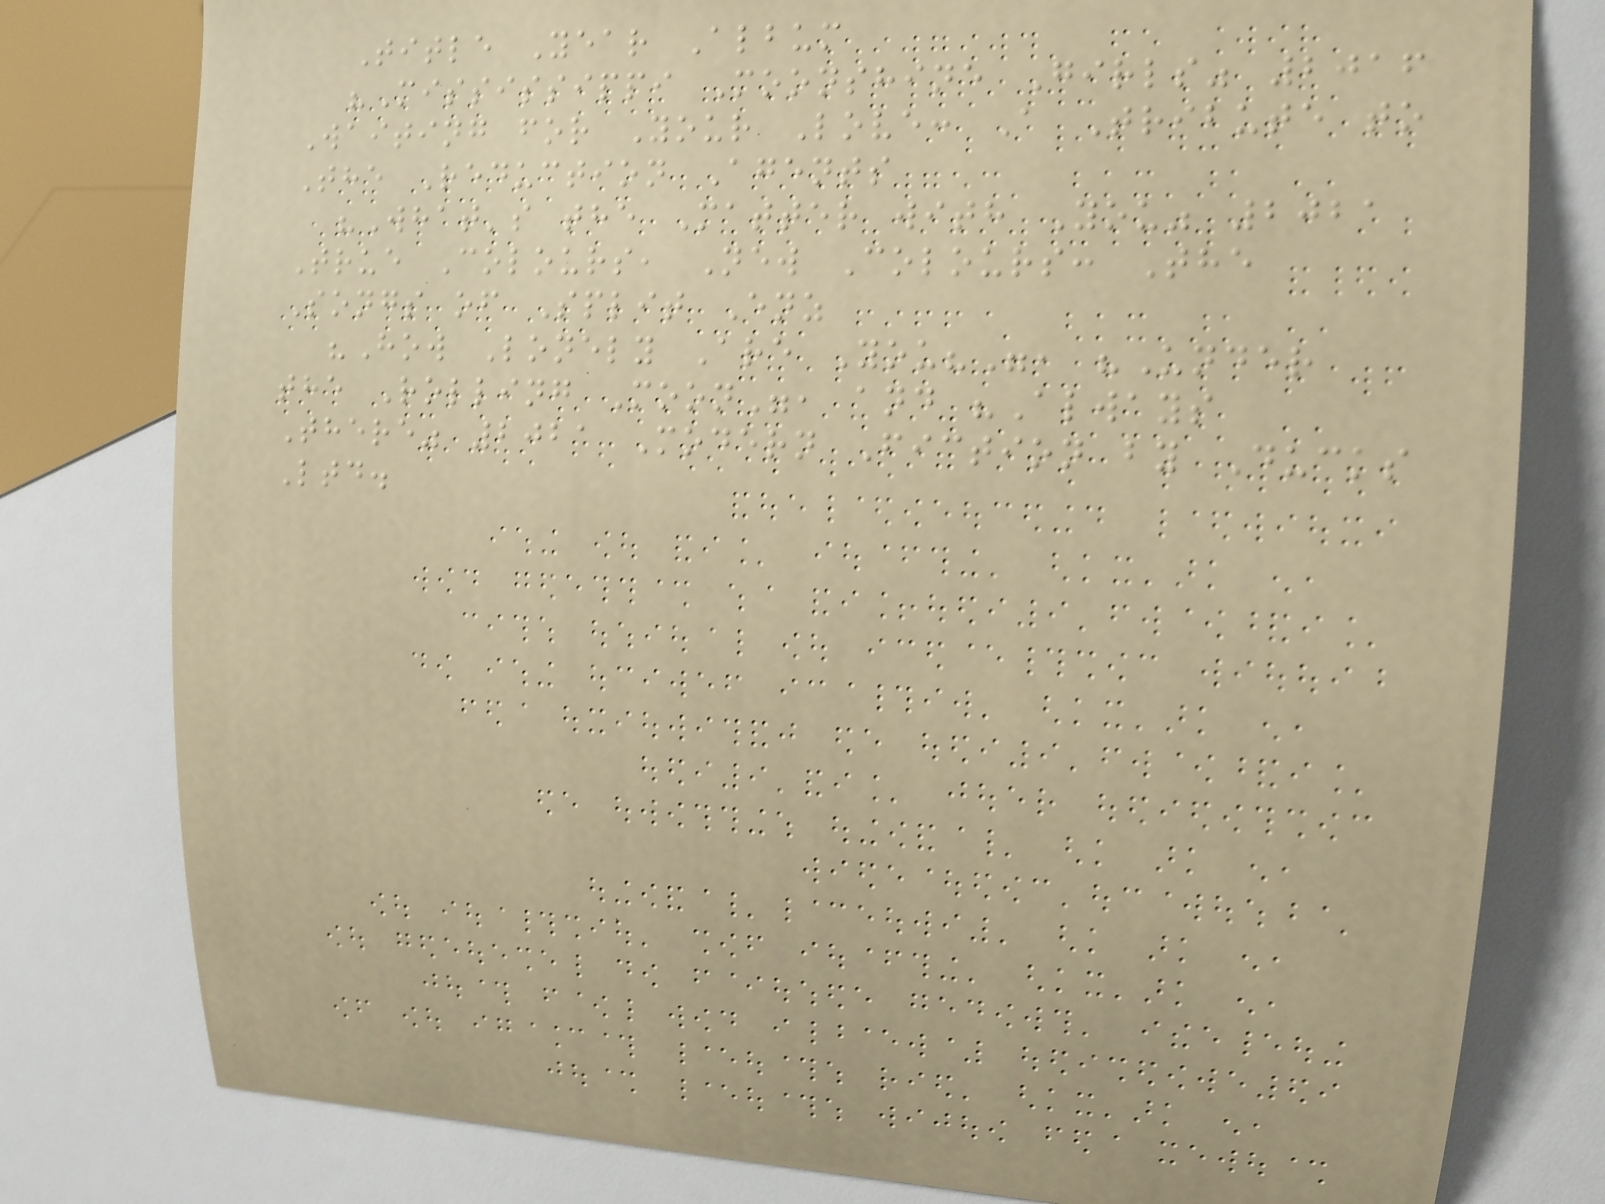Title Year Album
"Mississippi Moonshine Girls" 2016
Waiting for Your Love: A Tribute to
The Reduction Agents
"What's the Matter with You" 2021
True Colours, New Colours: The
Songs of Split Enz
"How Lonely Are You?", "Under
the Rolling Moon", and "Always
There" 2021 Modern Fiction by Ducks
Ltd.
